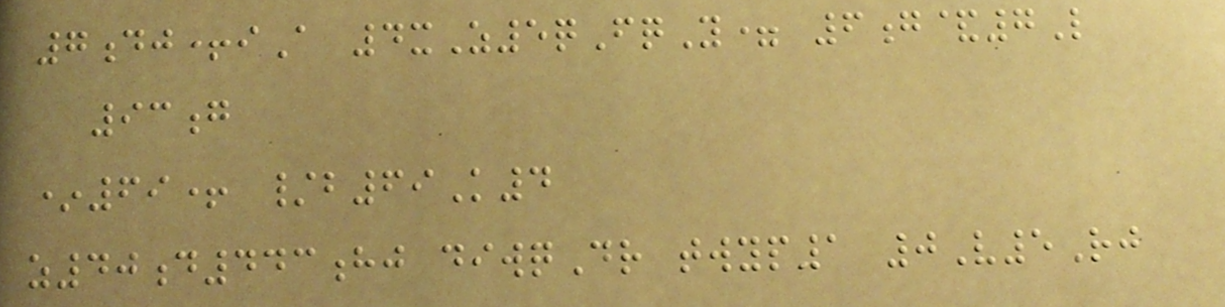7dj+iA 4xZ5qFqY= 6g&7L
93g
*69+ /b69K4
z40d443hj diwqDr twyp1 0V5Rj
